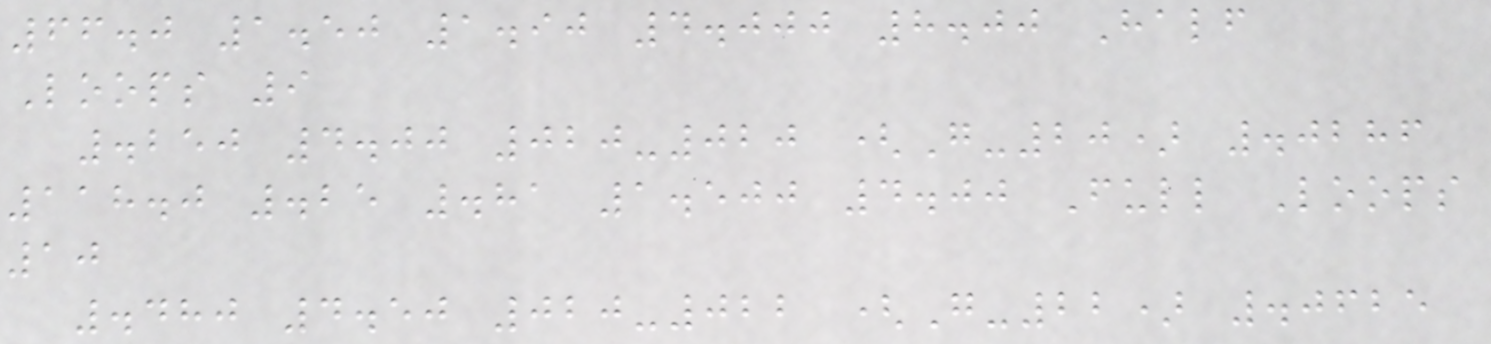66.0 1.50 1.90 4.000 8.00 Half
Loops 9
.250 4.00 020-020 (G-20) .0286
118.0 .25 .81 1.500 4.00 Full Loops
10
.480 4.50 020-022 (G-22) .0625
